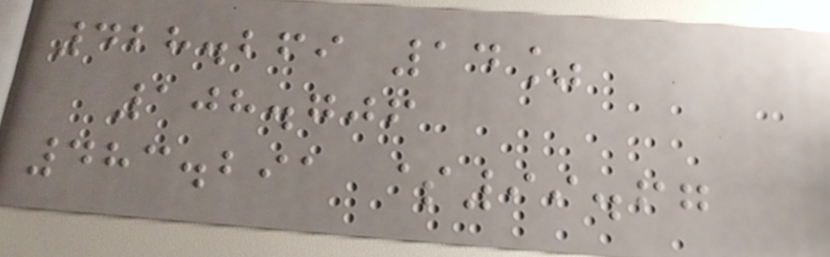428.269 14%
108.706
483.291 $99.67
